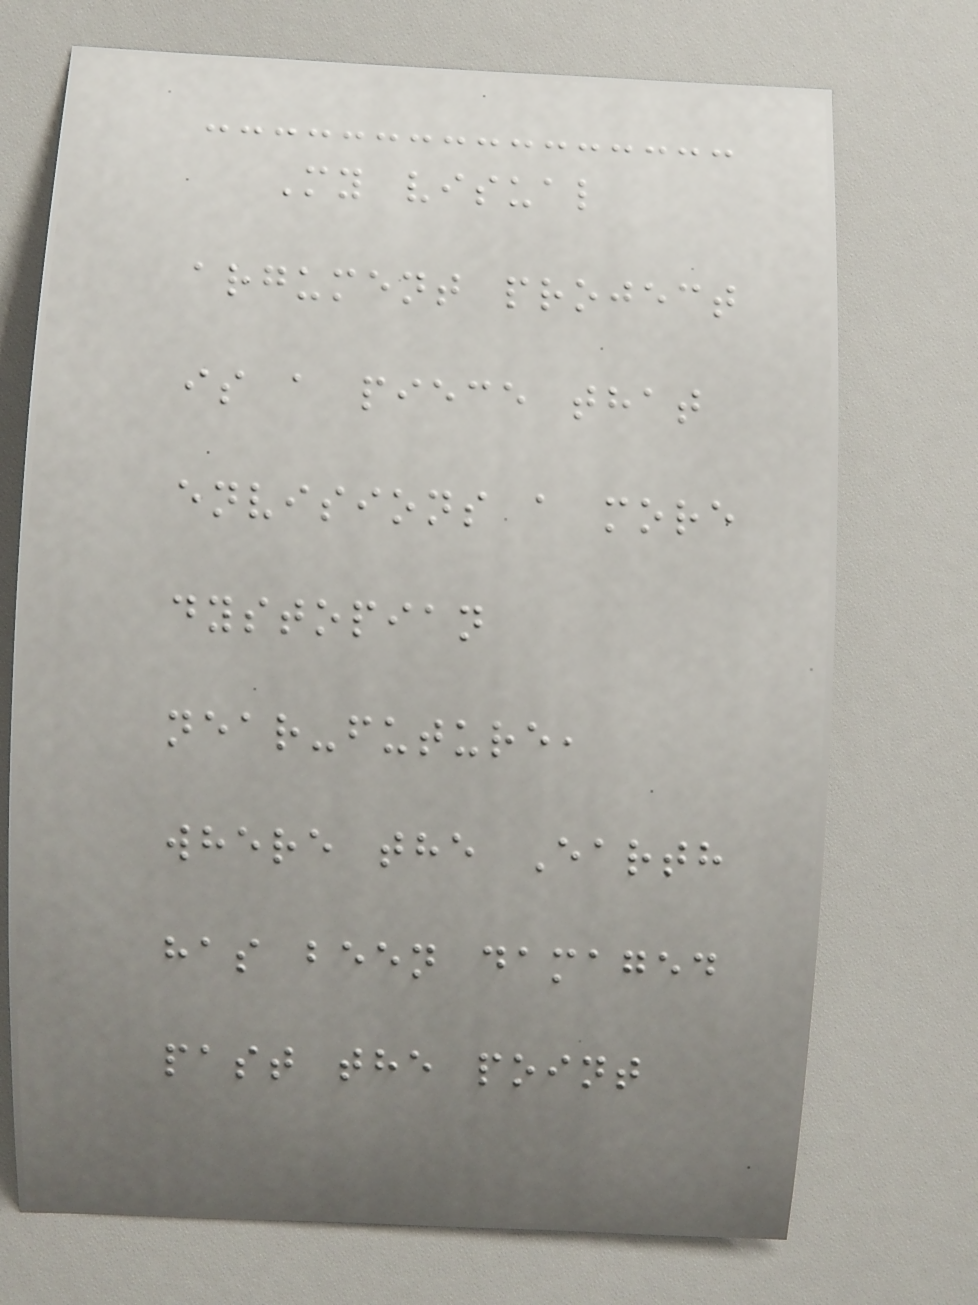My visual
argument project
is a piece that
envisions a more
dystopian
near-future,
where the Earth
has been damaged
past the point
